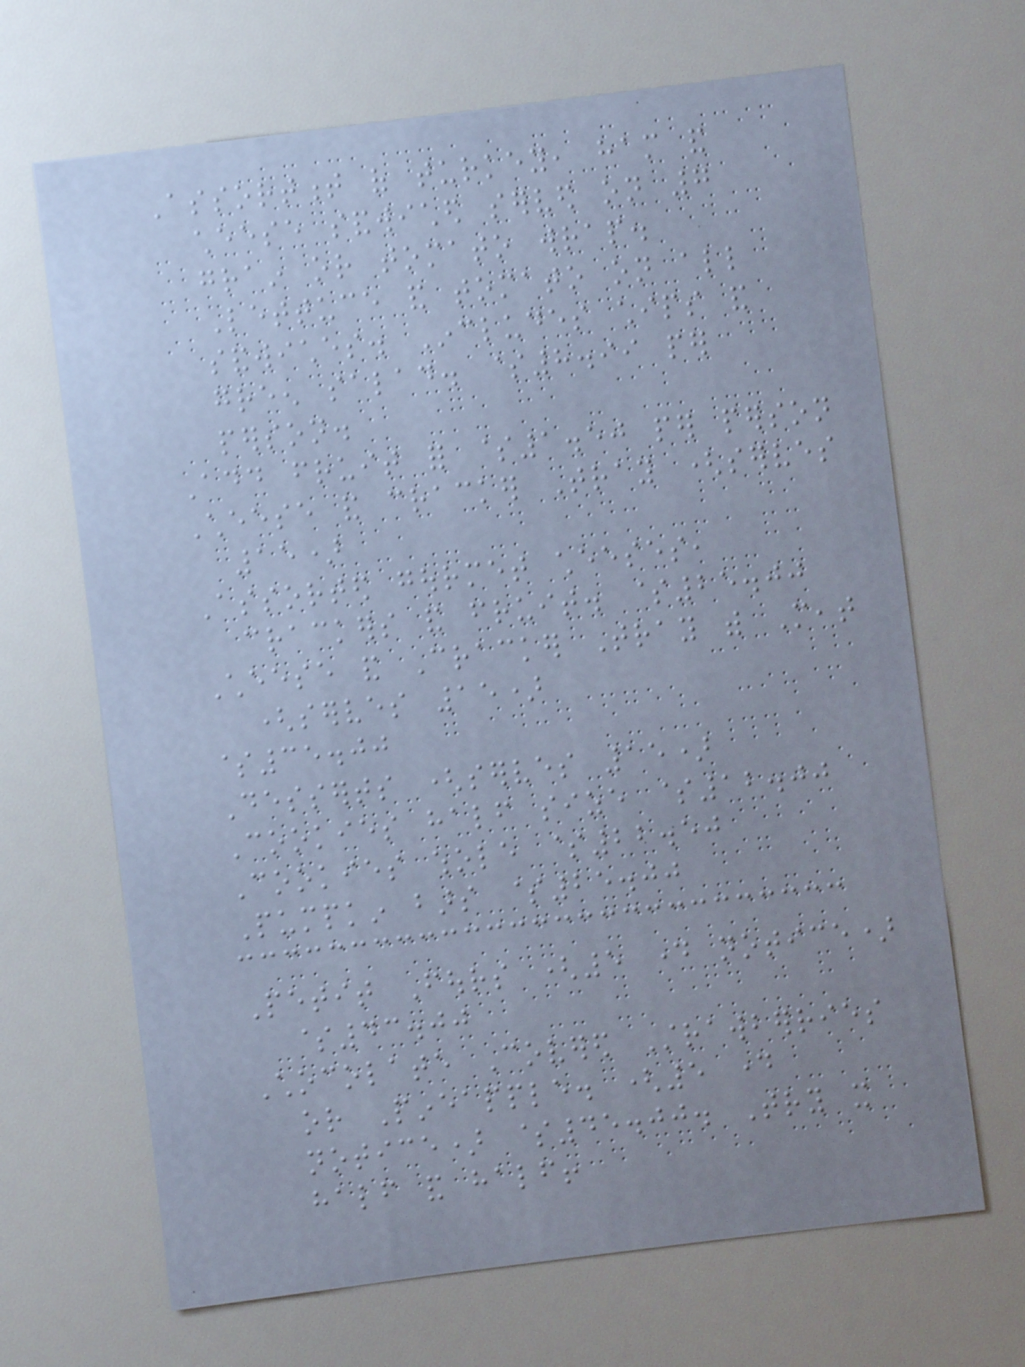Assortment of turkey, ham and
cheese sandwiched served on 7
grain or tomato wrap.
Lettuce and tomato on all
sandwiches. Includes chips and
green salad. $8.99 per
person.
Add fruit for $1.50 per person
Cheese and cracker Tray (serves
15)
Assorted gourmet cheeses,
crackers and fruit. $25.00
Cheese and Cracker Tray with Meat
(serves 15)
$35.00
Desserts (serves 15)
Cookies half size $12.00
Cookies whole $22.50
Pumpkin bars $25.00
Petit Fours (5 day notice)
$43.00
Chocolate Covered Strawberries
or Pineapple. (5 day
notice) $45.00. Try it
half and half!
